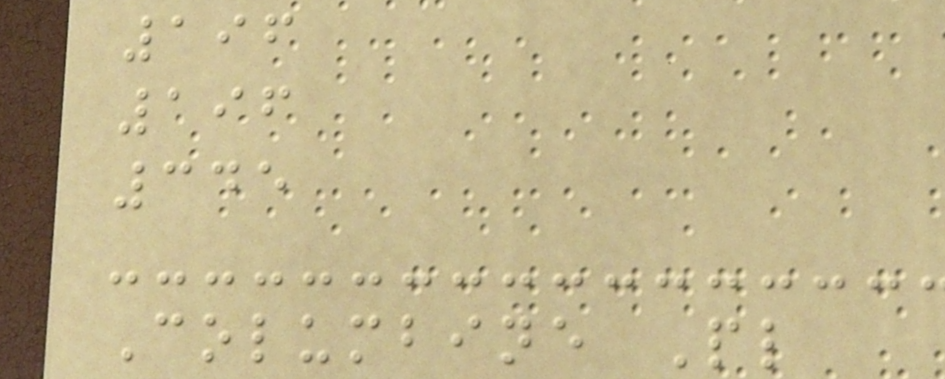196
196
345
Columbine Pl
